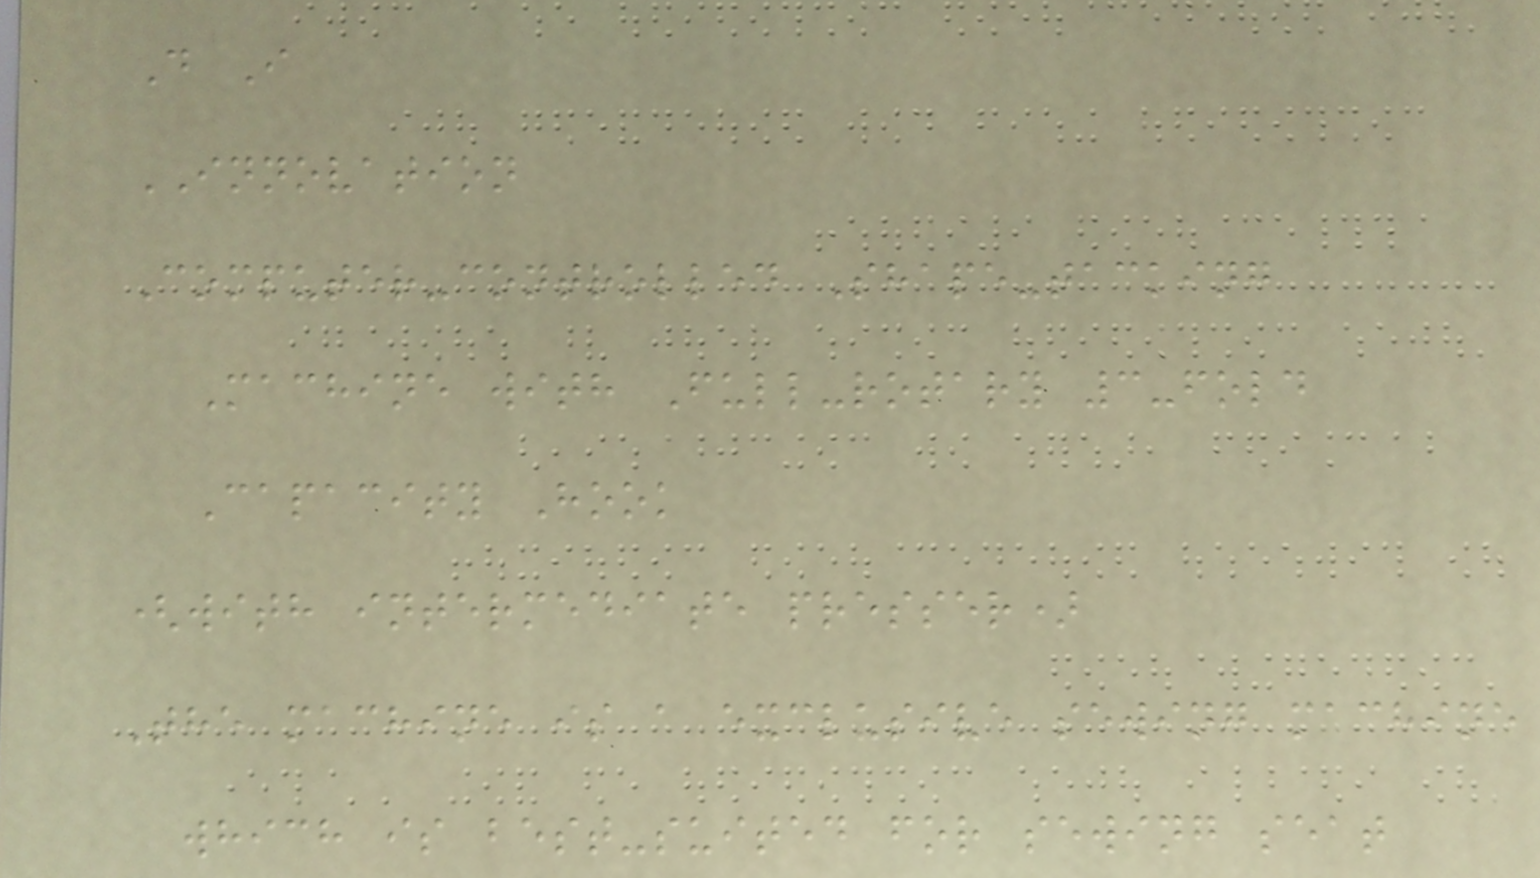D I
INNOVATION
Computer-controlled Shape-tacking
Machine with Full-rotary 3-fold
Capacity Hook
(with intermediate presser)
The machine is a exclusive sewing machine
which is best-suited for sewing seat
